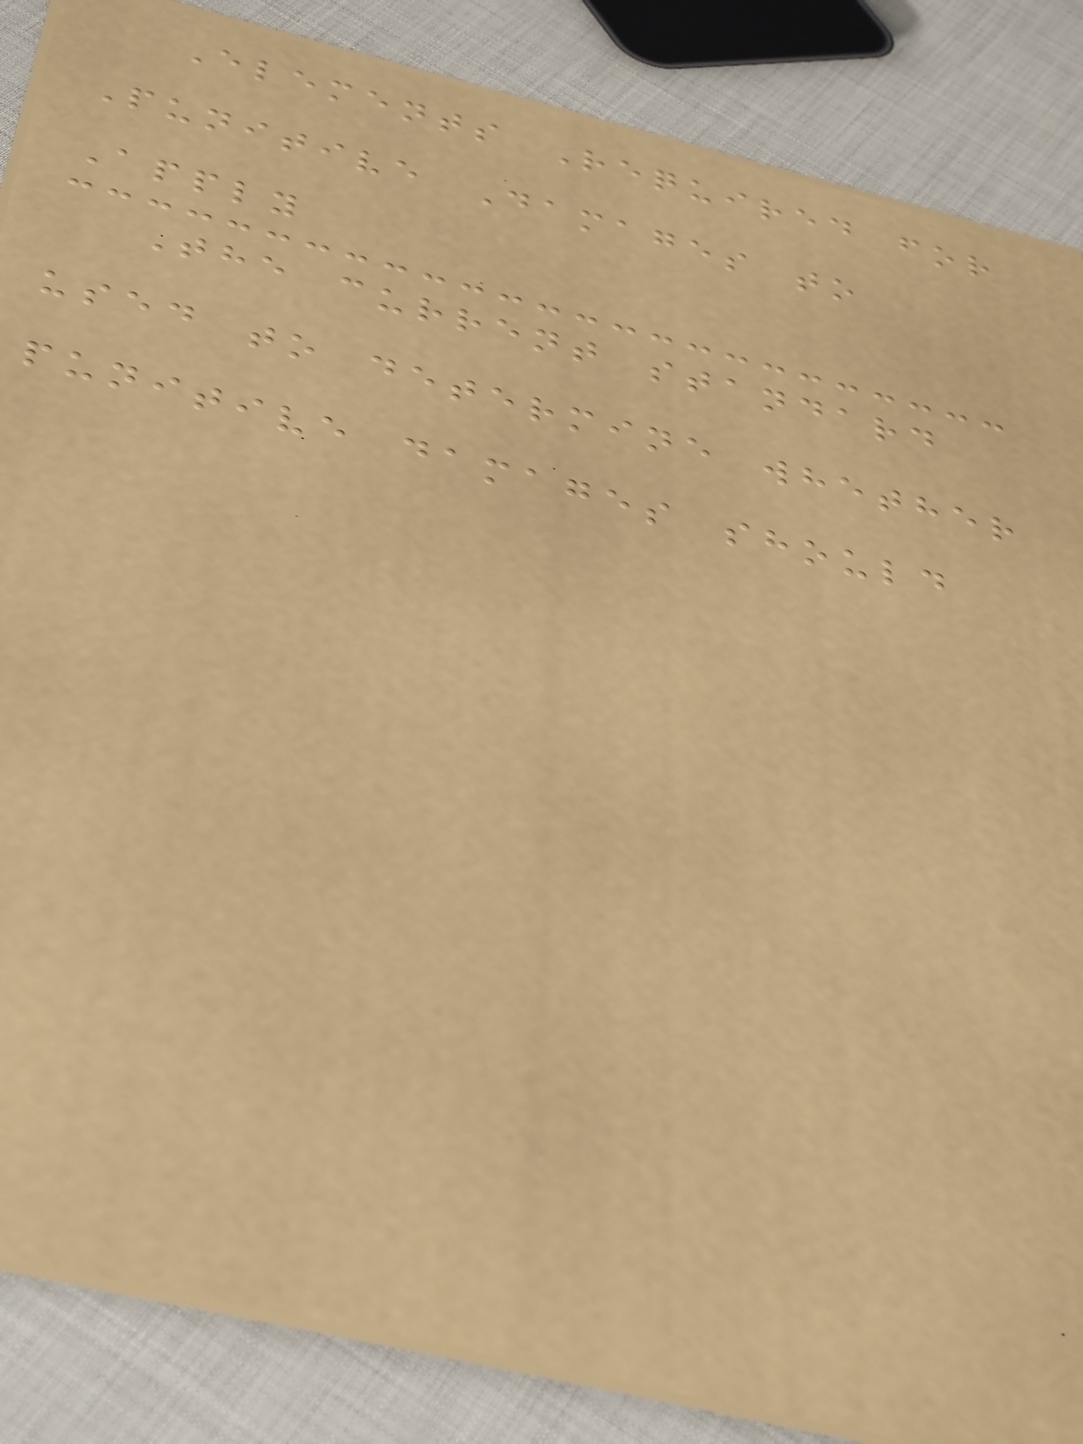Elements Required for
Punitive Damages to
Apply
The current standard
used to determine whether
punitive damages should
